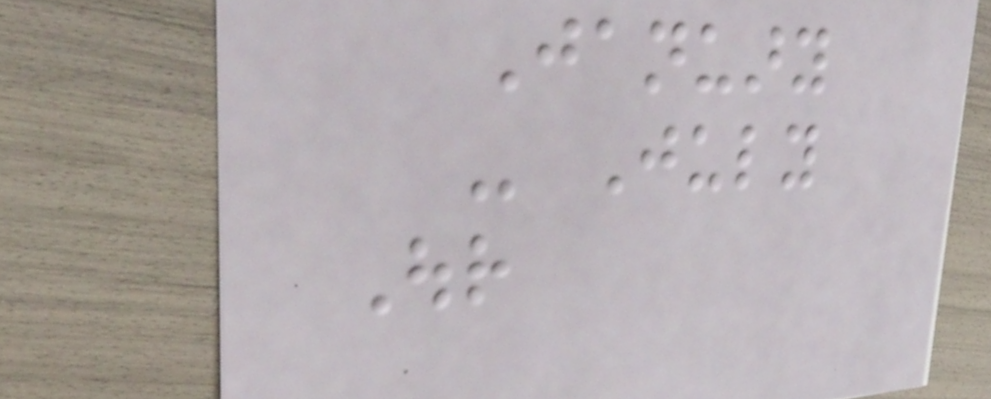January
- July
Our
